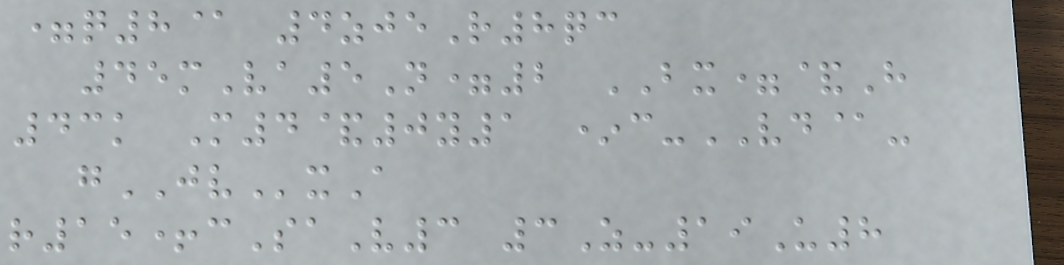=q8@ 4zjeR8qc
45mVa5N=2 BX=&H
43k M4&0y1 *c-VD@-
gJVxA
r15+cSaV3 3Z-19U8
